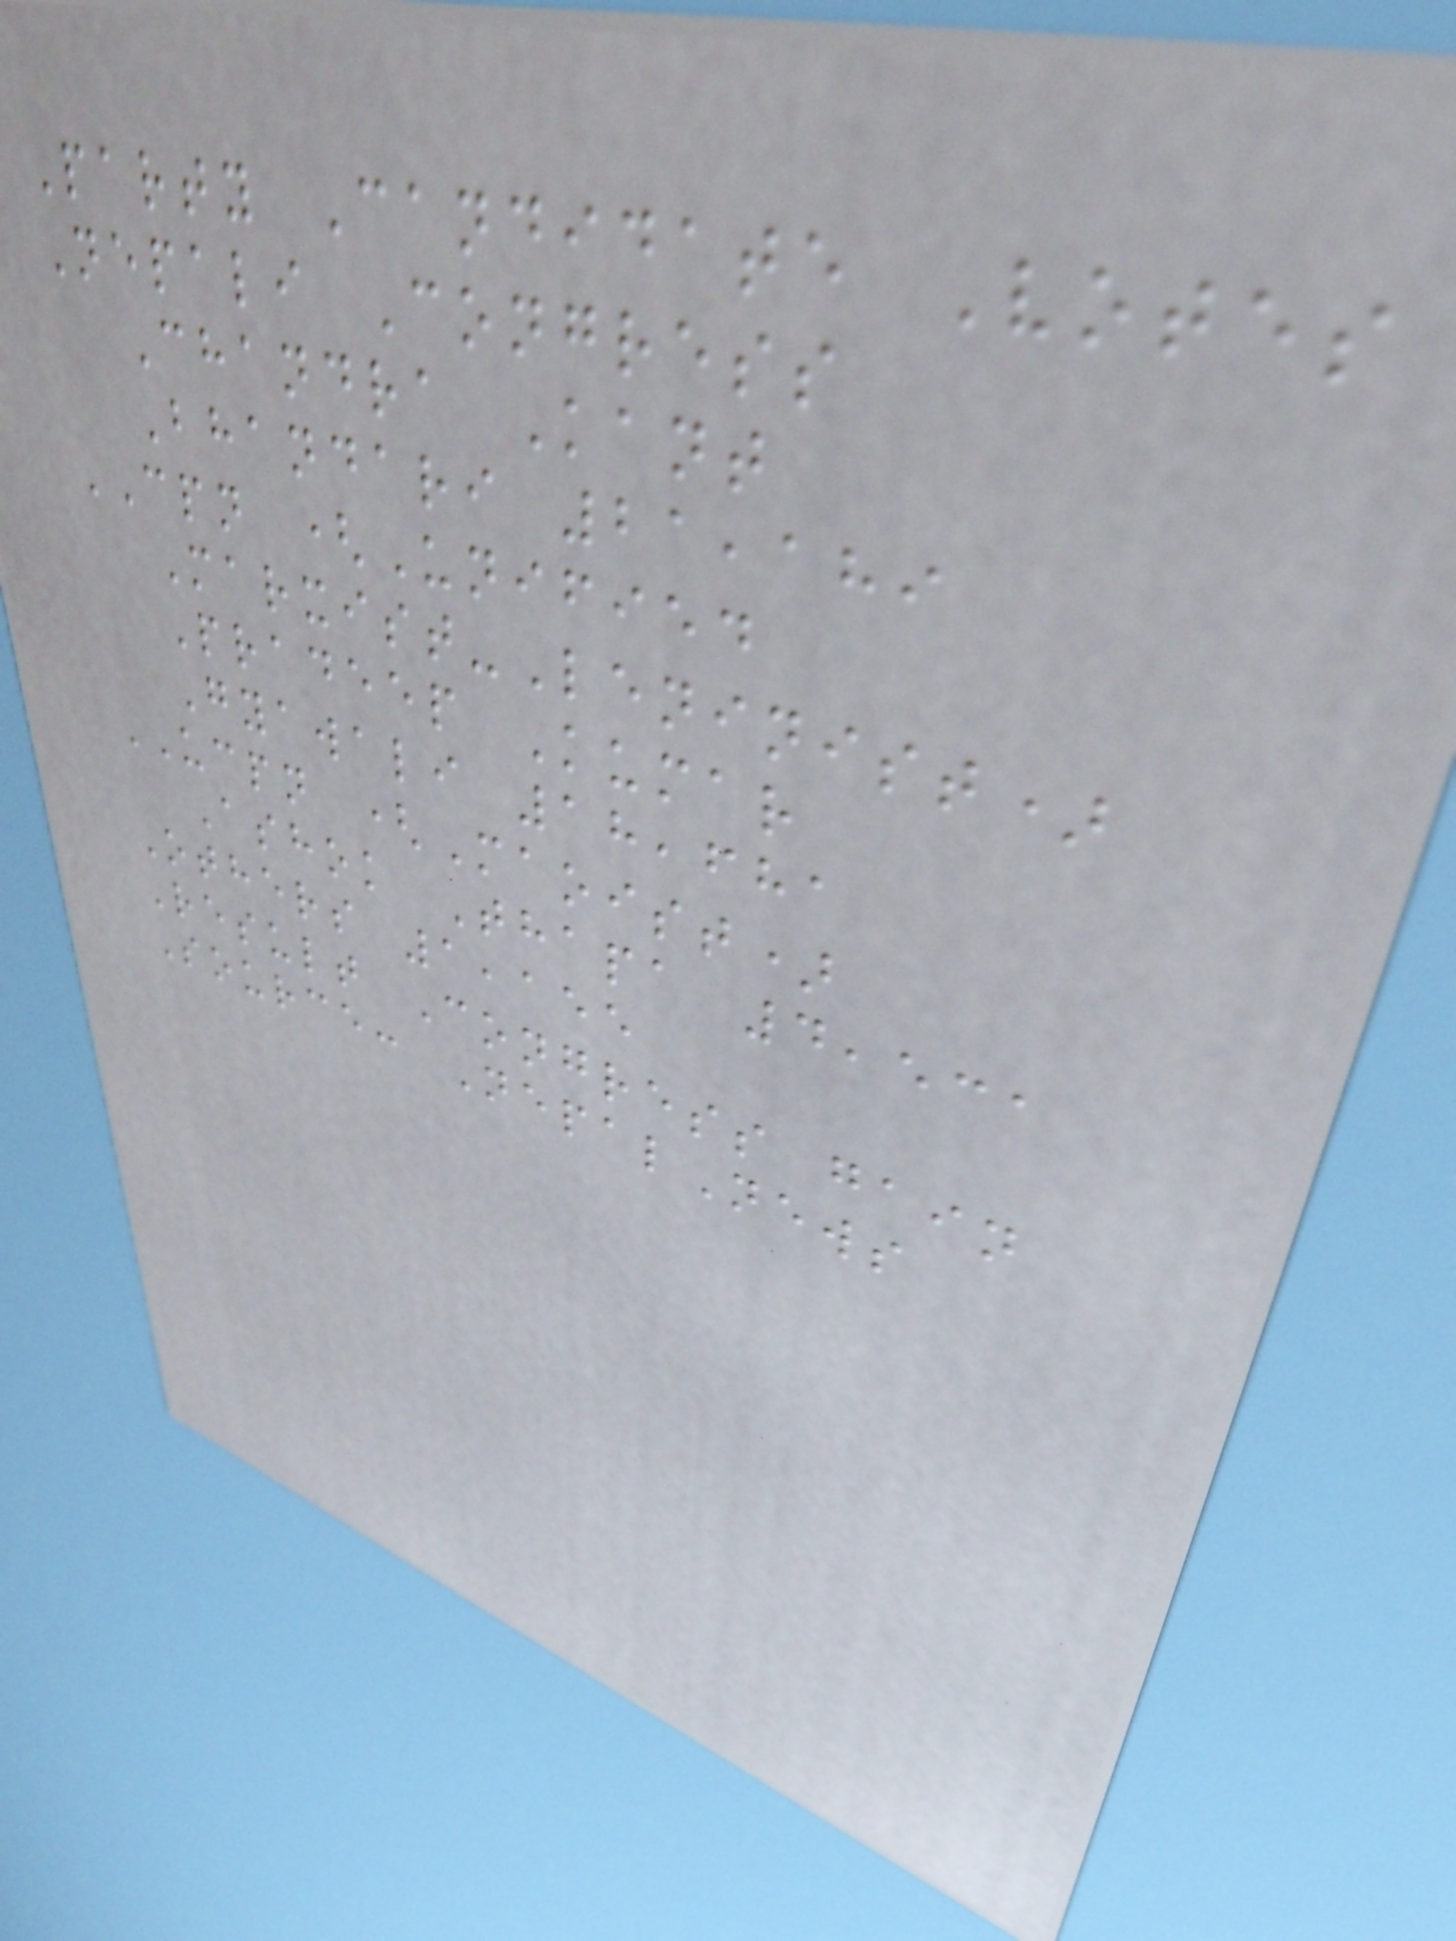Party Candidate Votes
Nepali Congress
Chandra Kant
Bhandari 21,189
CPN (Unified
Marxist-Leninist)
Pradeep Kumar
Gyawali 18,681
UCPN (Maoist)
Ashok Thapa 4,531
Others 1,155
Result Congress gain
Source: NepalNews
